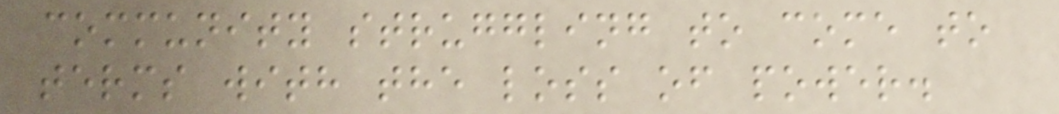community struggling to come to
terms with the loss of power.
